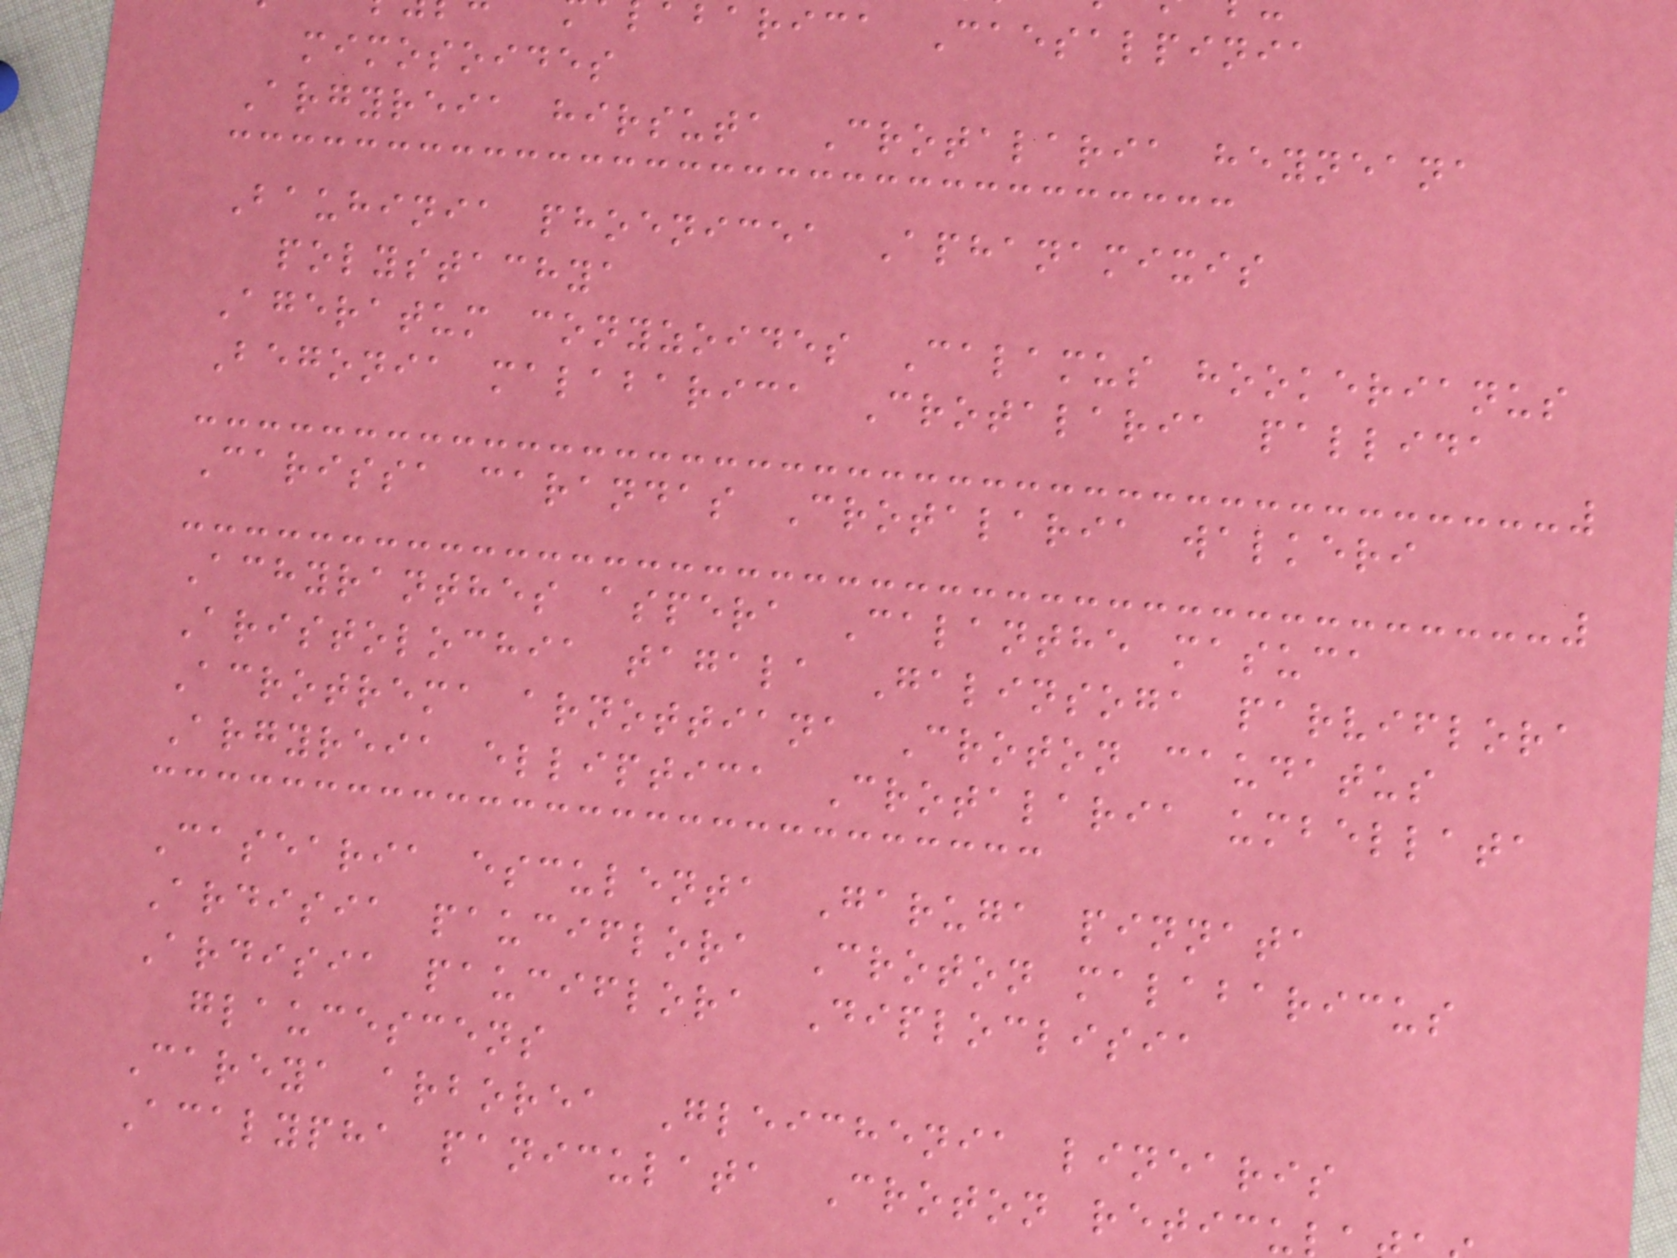barica Caesalpinia
mimosoides
Argyreia hirsuta Crotalaria heyneana
Bauhinia phoenicea Aphanamixis
polystachya
Ageratum conyzoides Calamus hookerianus
Begonia malabarica Crotalaria pallida
Carissa carandas Crotalaria walkeri
Achyranthes aspera Calanthe masuca
Aristolochia tagala Galinsoga parviflora
Acrotrema arnottiana Croton caudatus
Argyreia elliptica Crotalaria umbellata
Casearia esculenta Garuga pinnata
Ardisia pauciflora Croton malabaricus
Ardisia pauciflora Diploclisia
glaucescens
Careya arborea Gleichenia linearis
Acalypha paniculata Croton reticu
